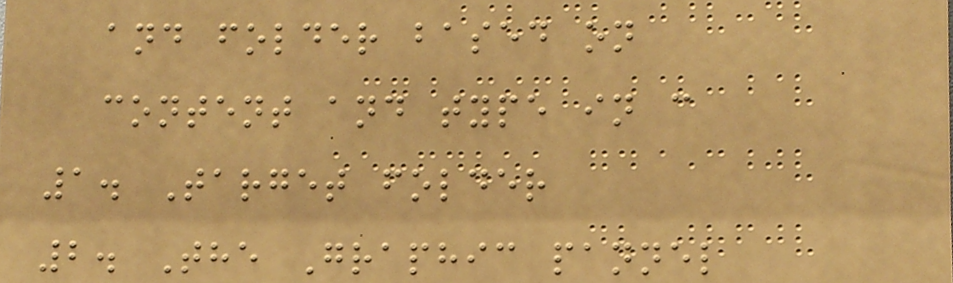and folder based on
content and type in c
1. Target folder
2. The Graphic pannel
